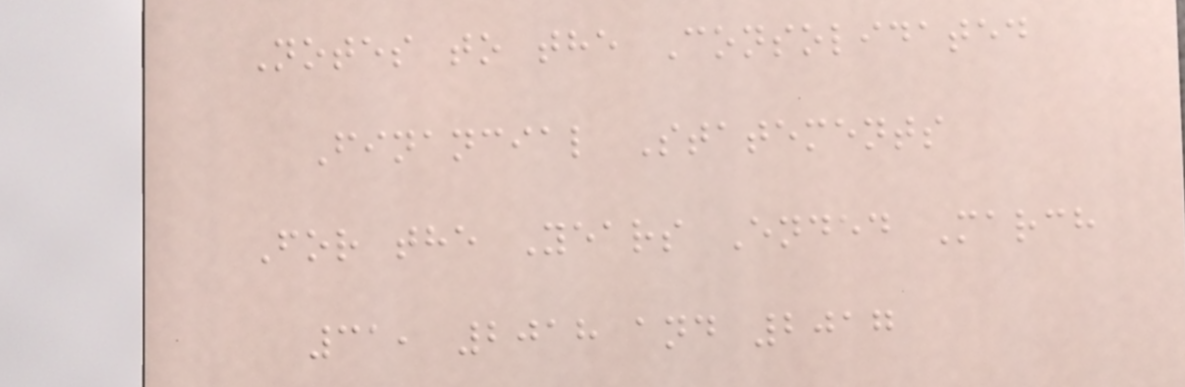Notes to the Consolidated
Financial Statements
For the Years Ended March
31, 2018 and 2017
